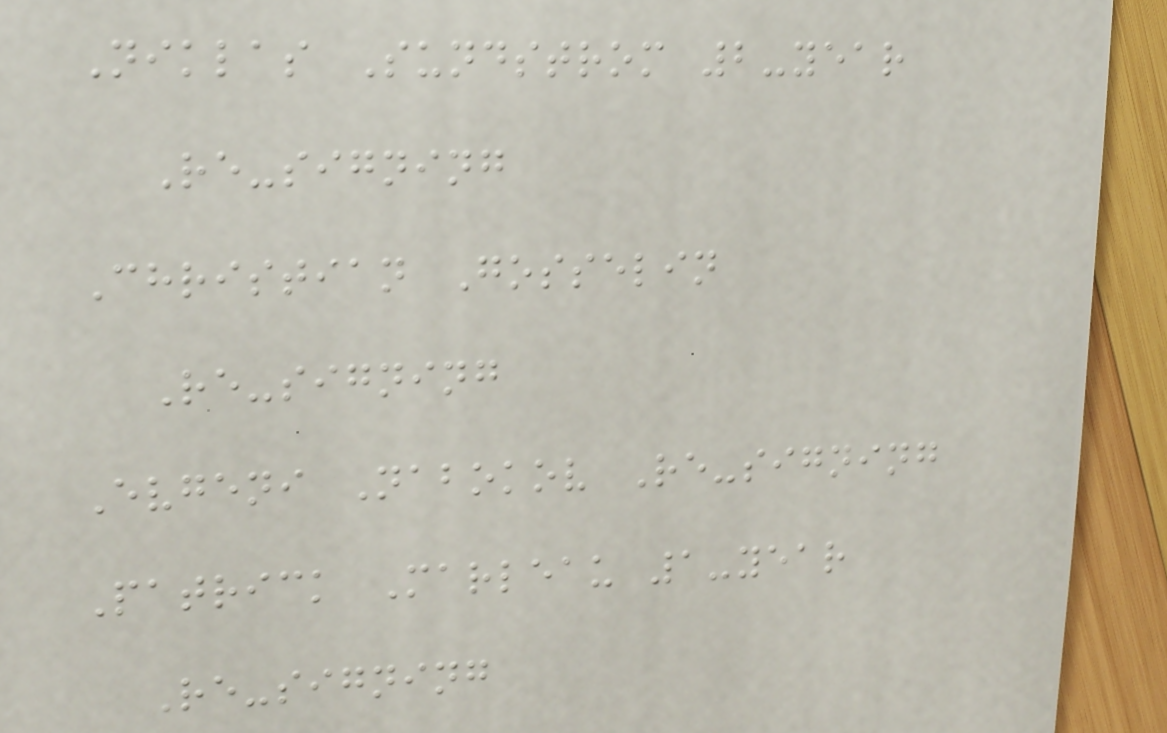Niklas Sundstrom 2-year
Re-signing
Christian Gosselin
Re-signing
Evgeni Nabokov Re-signing
Patrick Marleau 1-year
Re-signing
